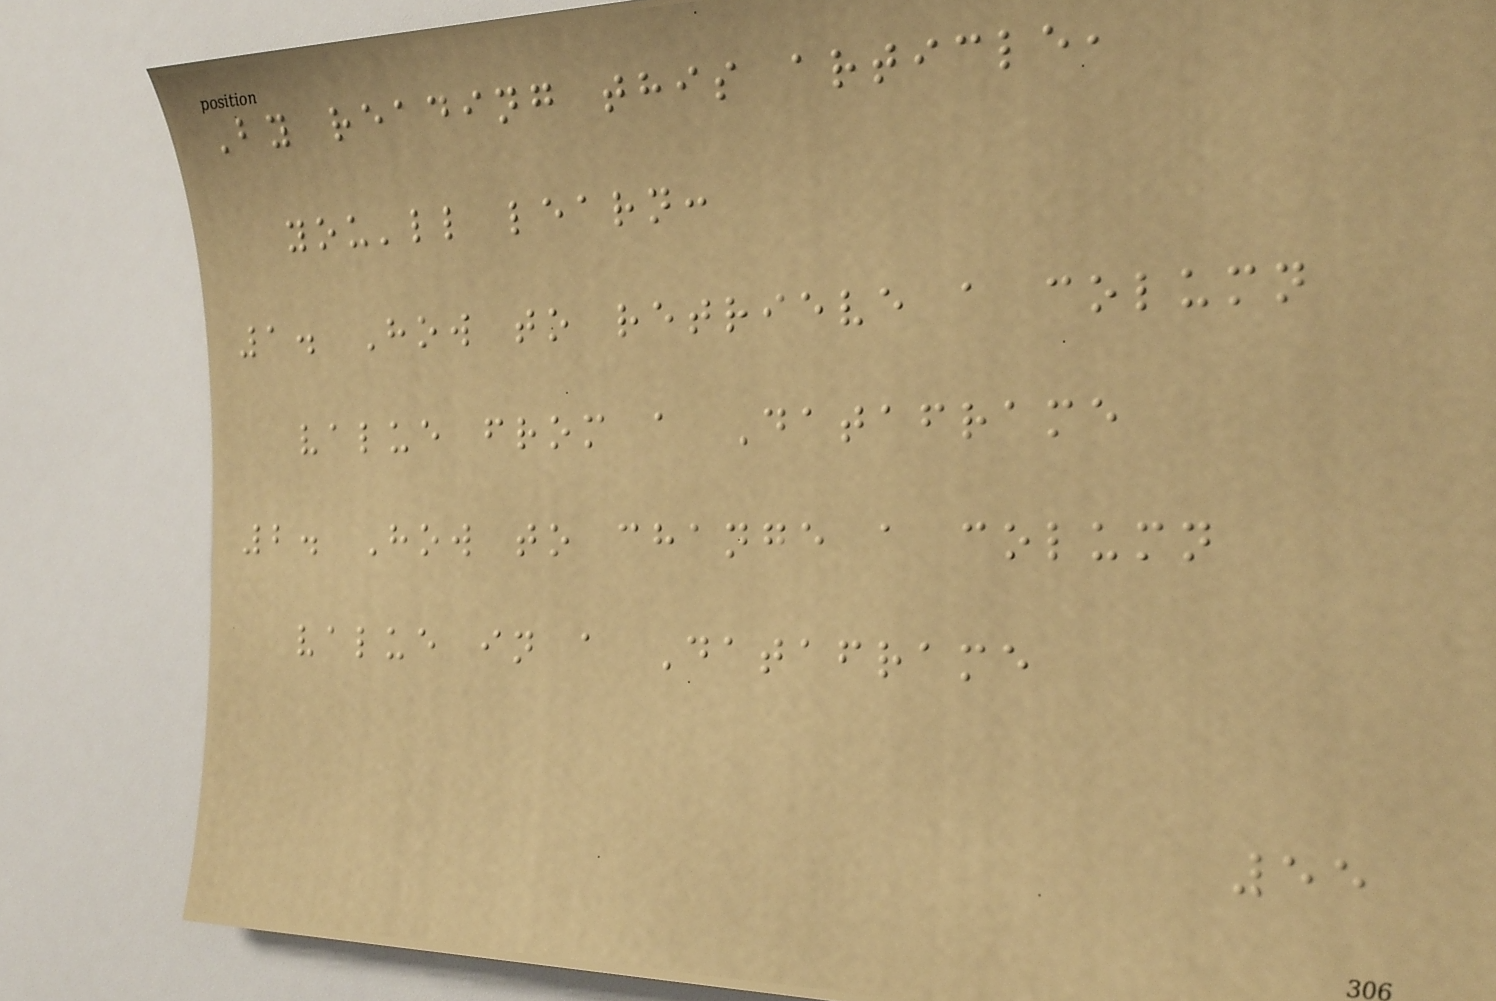By reading this article,
you'll learn:
1. How to retrieve a column
value from a Dataframe
2. How to change a column
value in a Dataframe
55
